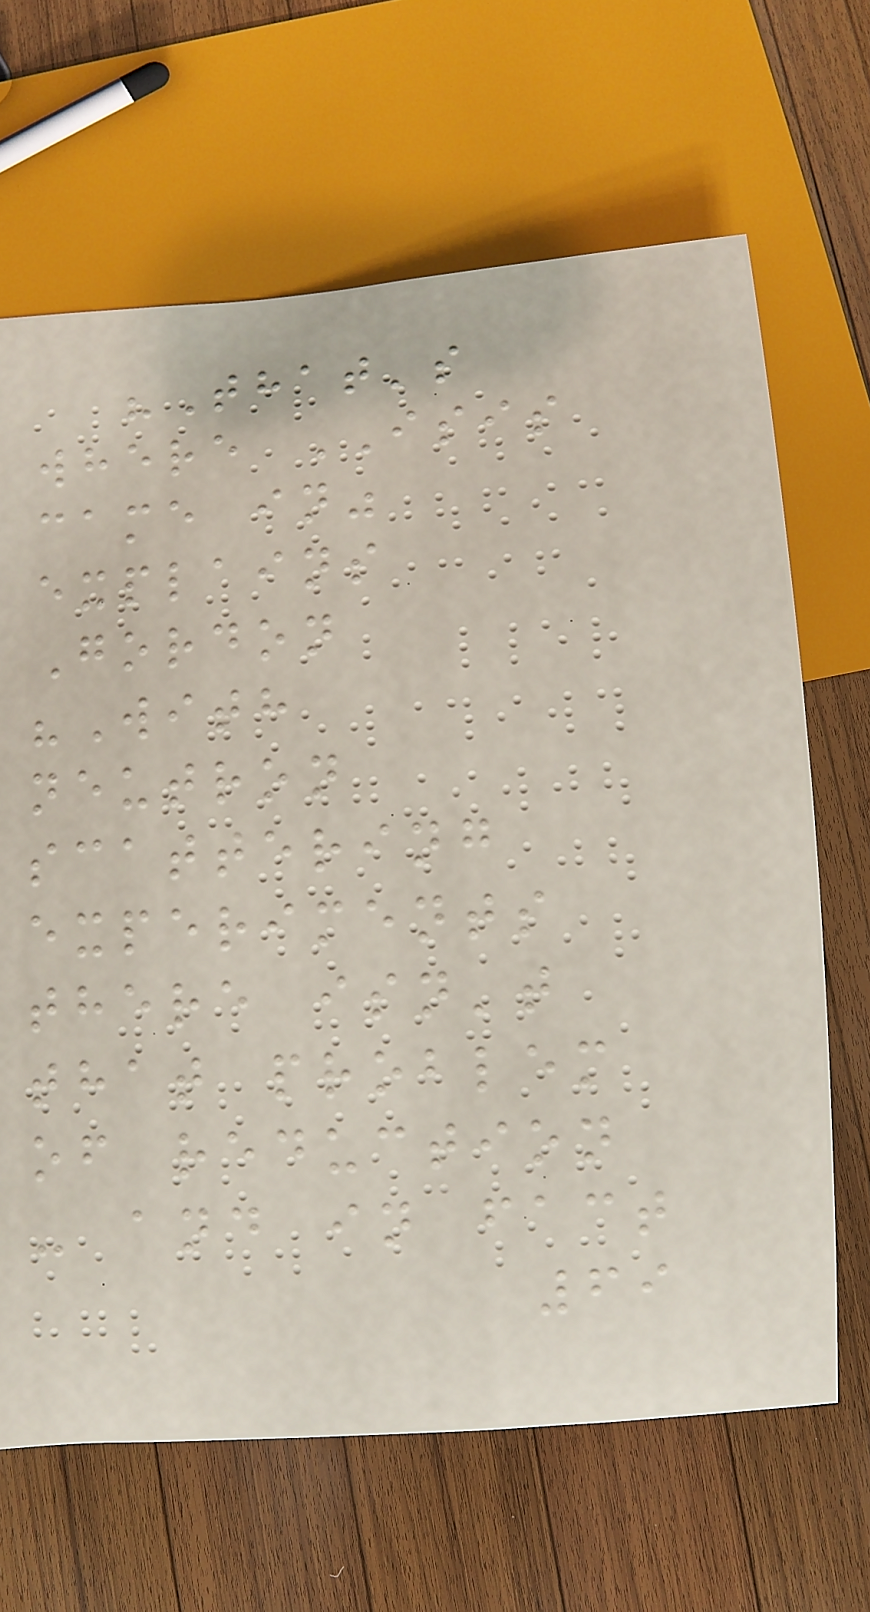"That's
where ISIS
came in"
explains
Gordon
"With
neutron
scattering
experiments
there isn't
that problem
of reduction
- and in fact
69
